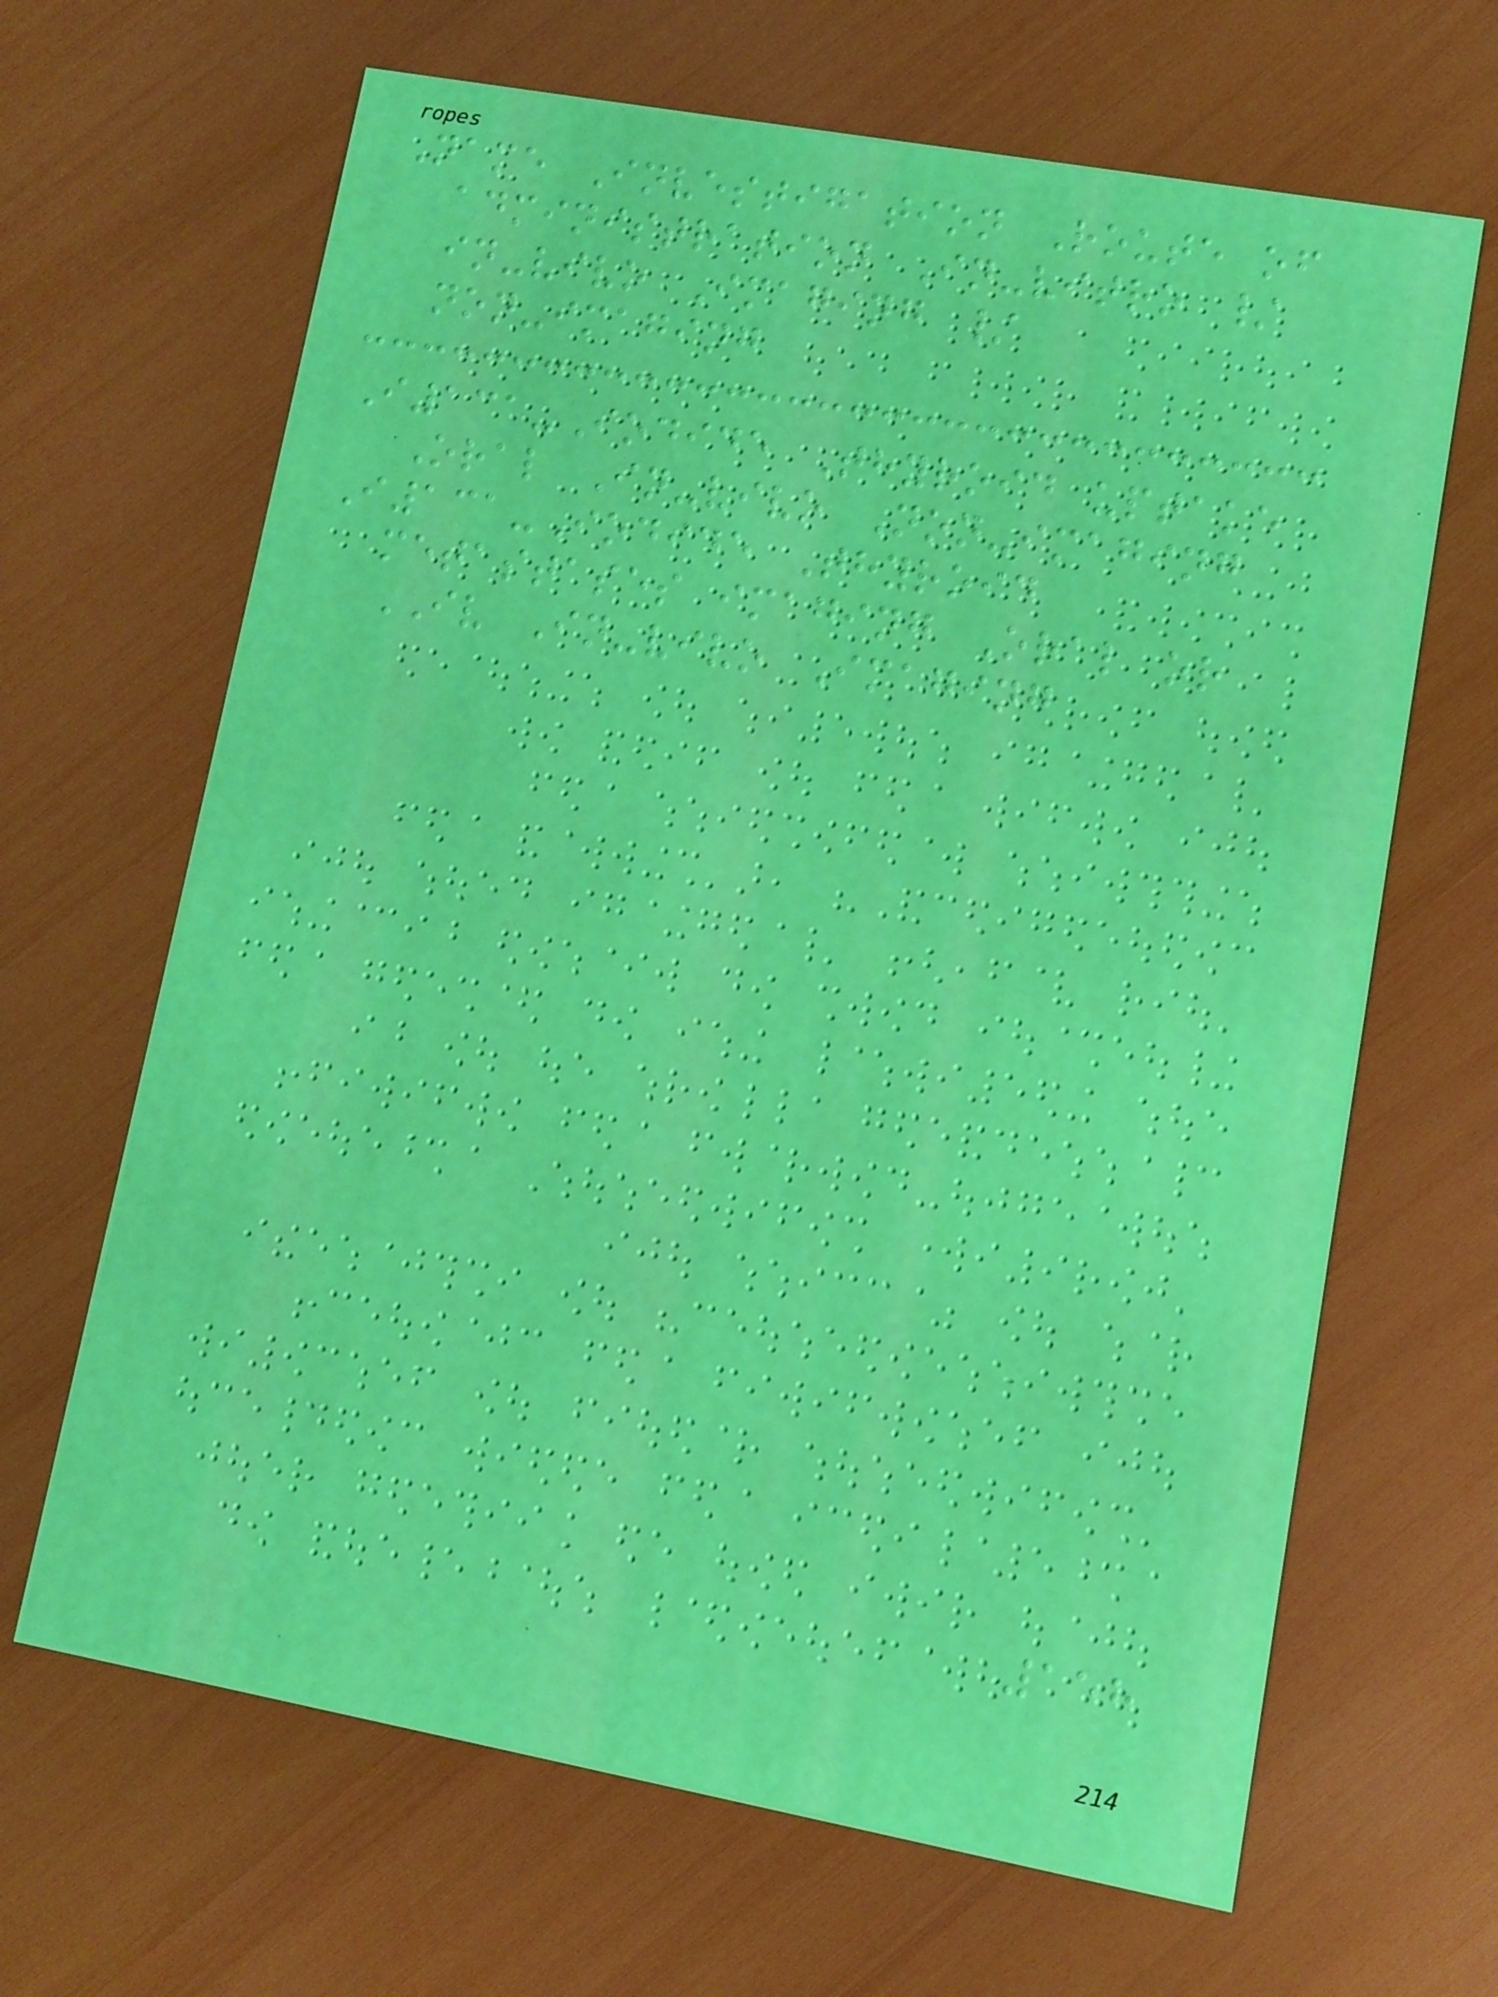Name Investigation Route of
administration In-vitro /
in-vivo Imaging /
non-imaging
I131-Iodide Thyroid uptake
Oral In-vivo Non-imaging
I131-Iodide Thyroid
metastases imaging Oral or
IV In-vivo Imaging
158
